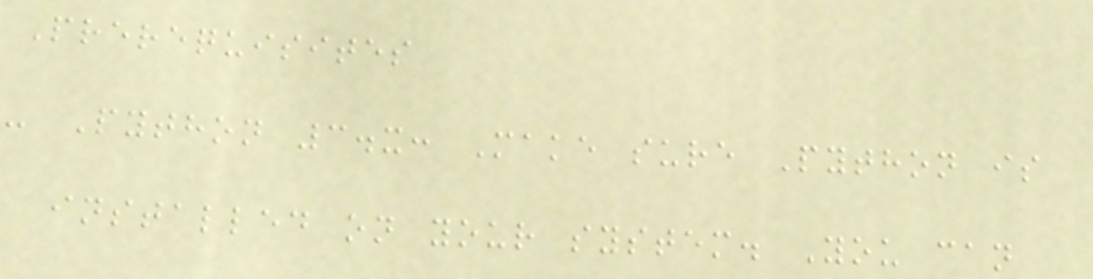Prerequisites
- Python 3.x: Make sure Python is
installed on your system. You can
